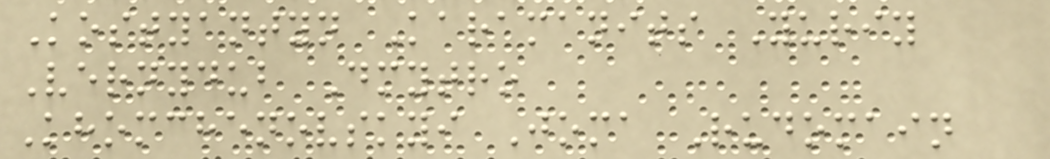Kostyantyn Karamanits Yuriy
Vernydub Dmytro
Khomchenovskyi Joma Rudomain
